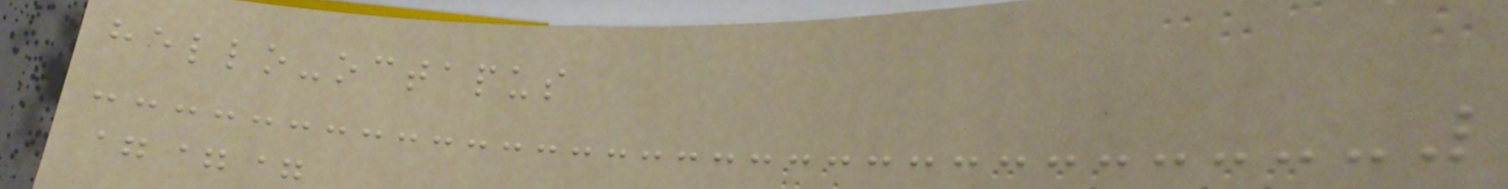hello-octapus
===
